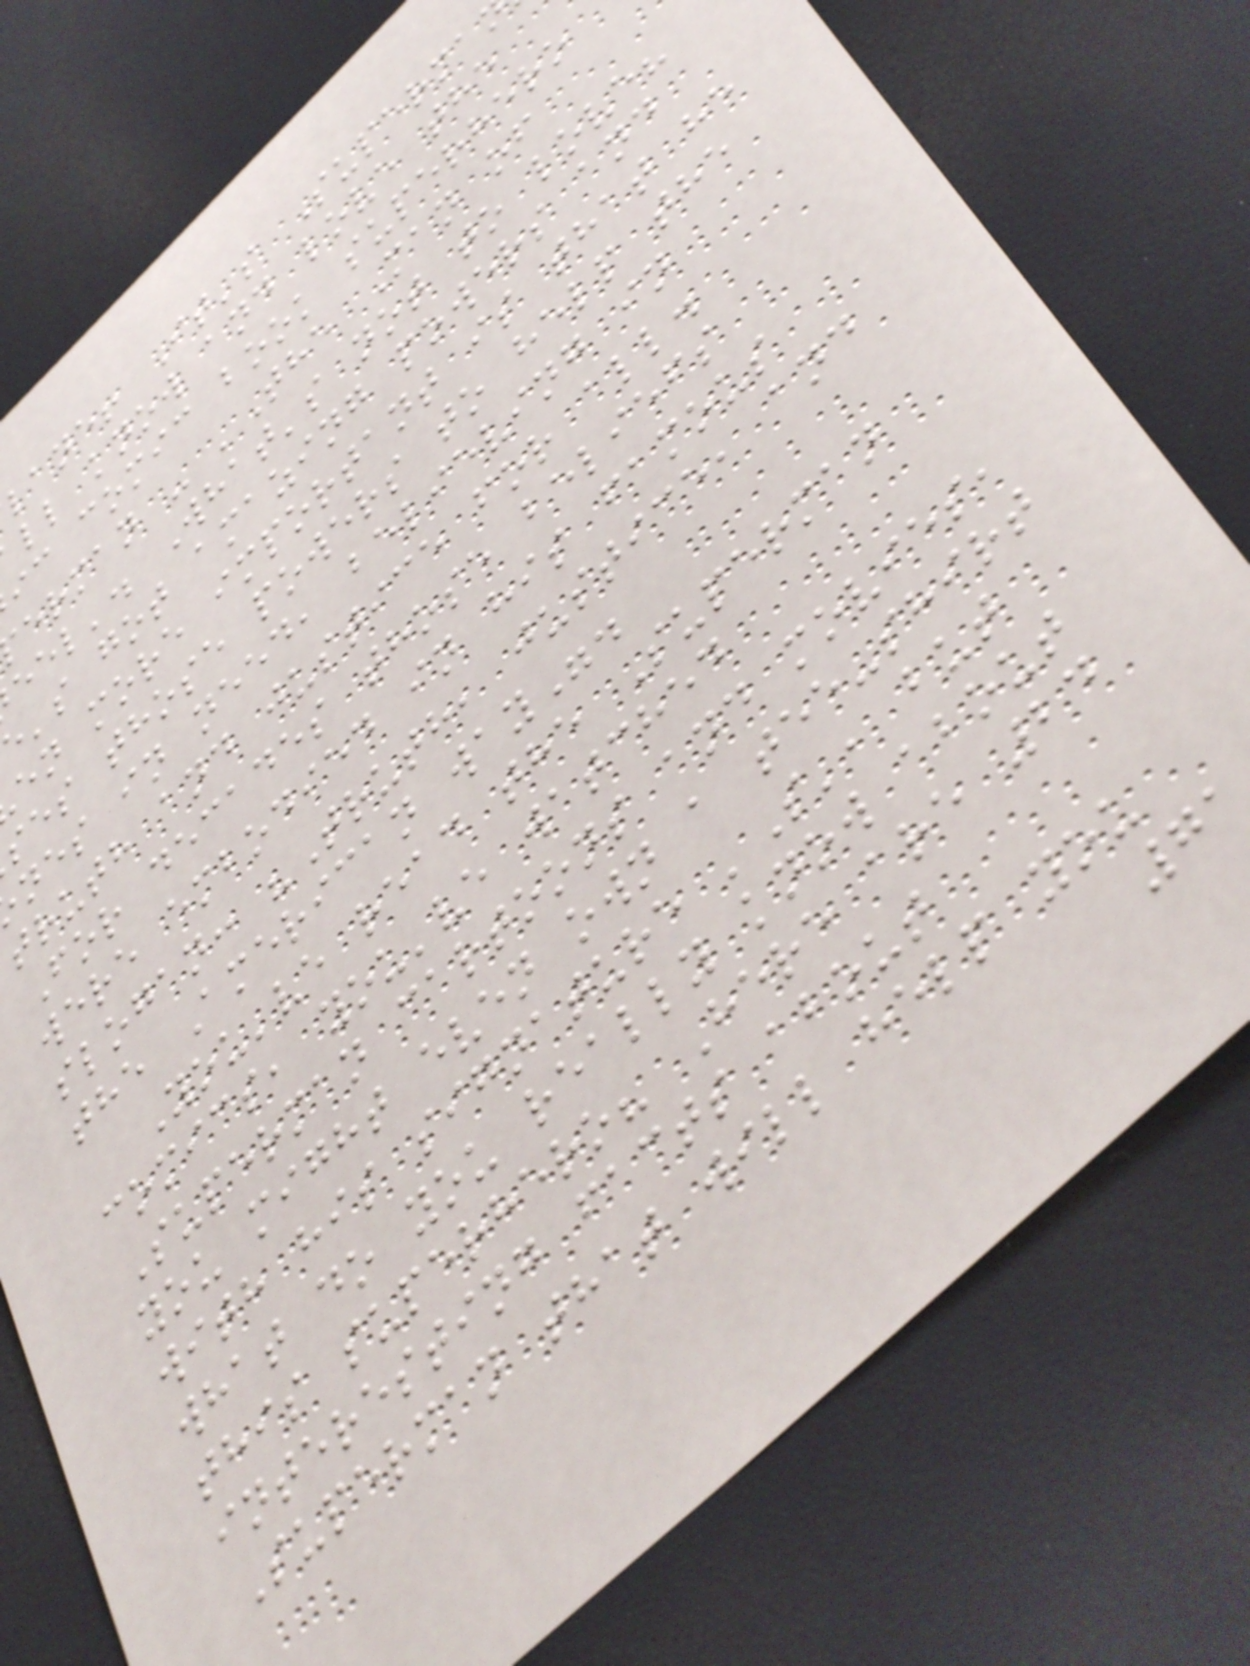lane! It's Superma
ll know and love the
ic comic book superhero
erman - 'The Man of
eel'. What's not to love?
's got amazing powers and
en more important is that he
ses those powers to help the
nes in need, believing in
truth and justice for all.
For decades those beliefs
were embodied in his famous
slogan: "Truth, justice, and
the American way".
You've read the Superman
comics, you've watched
Superman cartoons and movies,
you might even own a tee-shirt
with his signature 'S', but
what do you really know about
this superhero? Here are 24
interesting facts about
Superman that will help you
